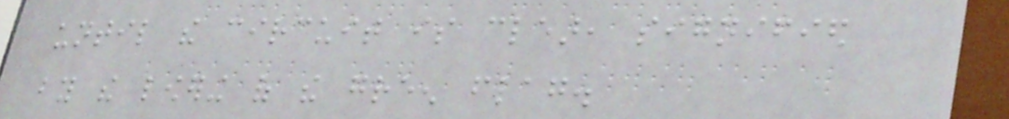until the circuit is clear, signified
by the lowering of the green flag.
